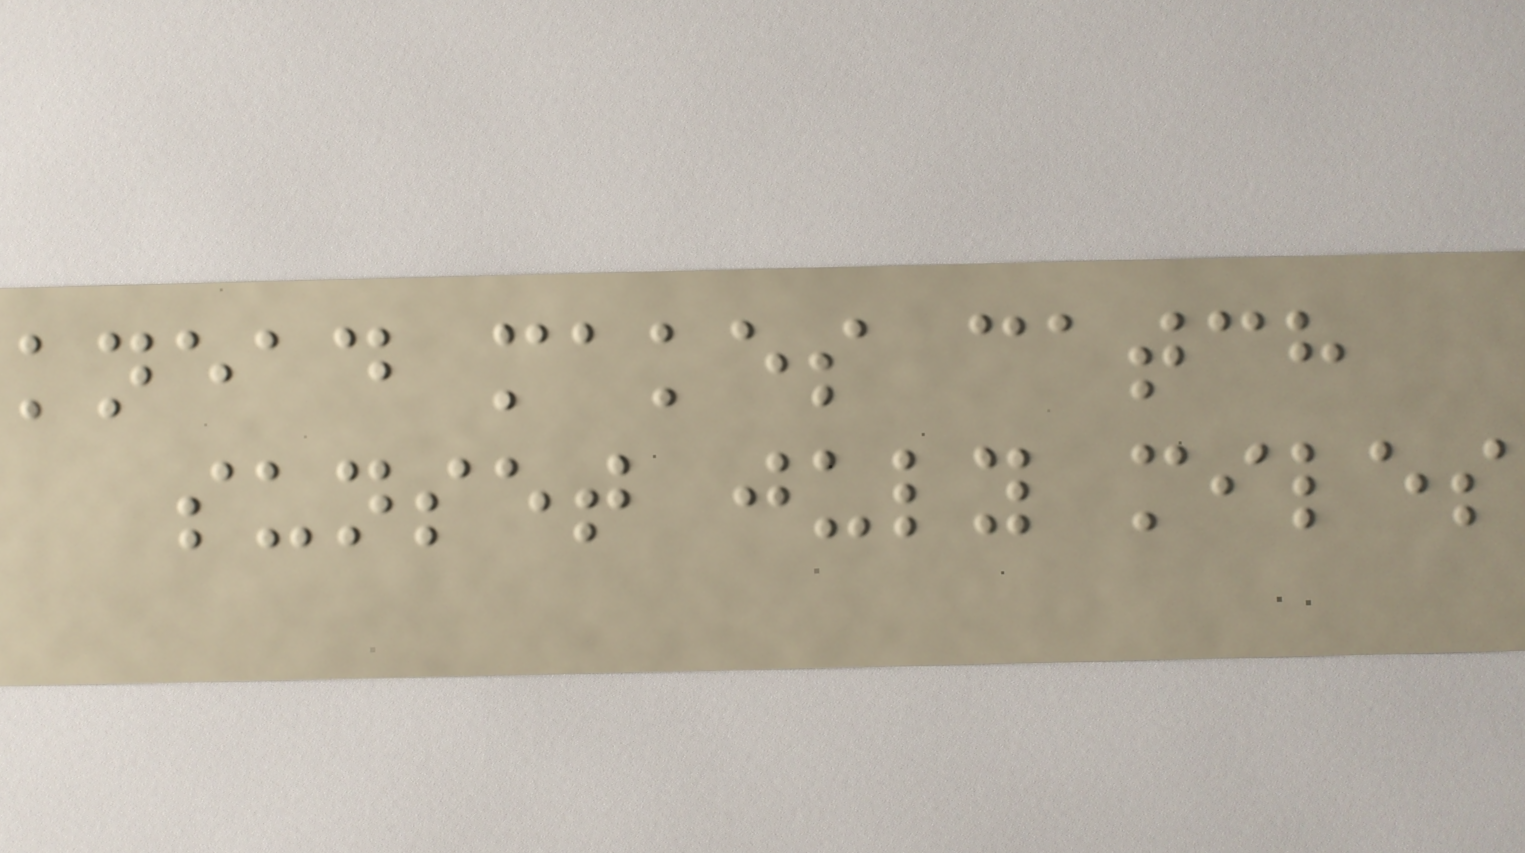knead makes catch
sunset july miles
